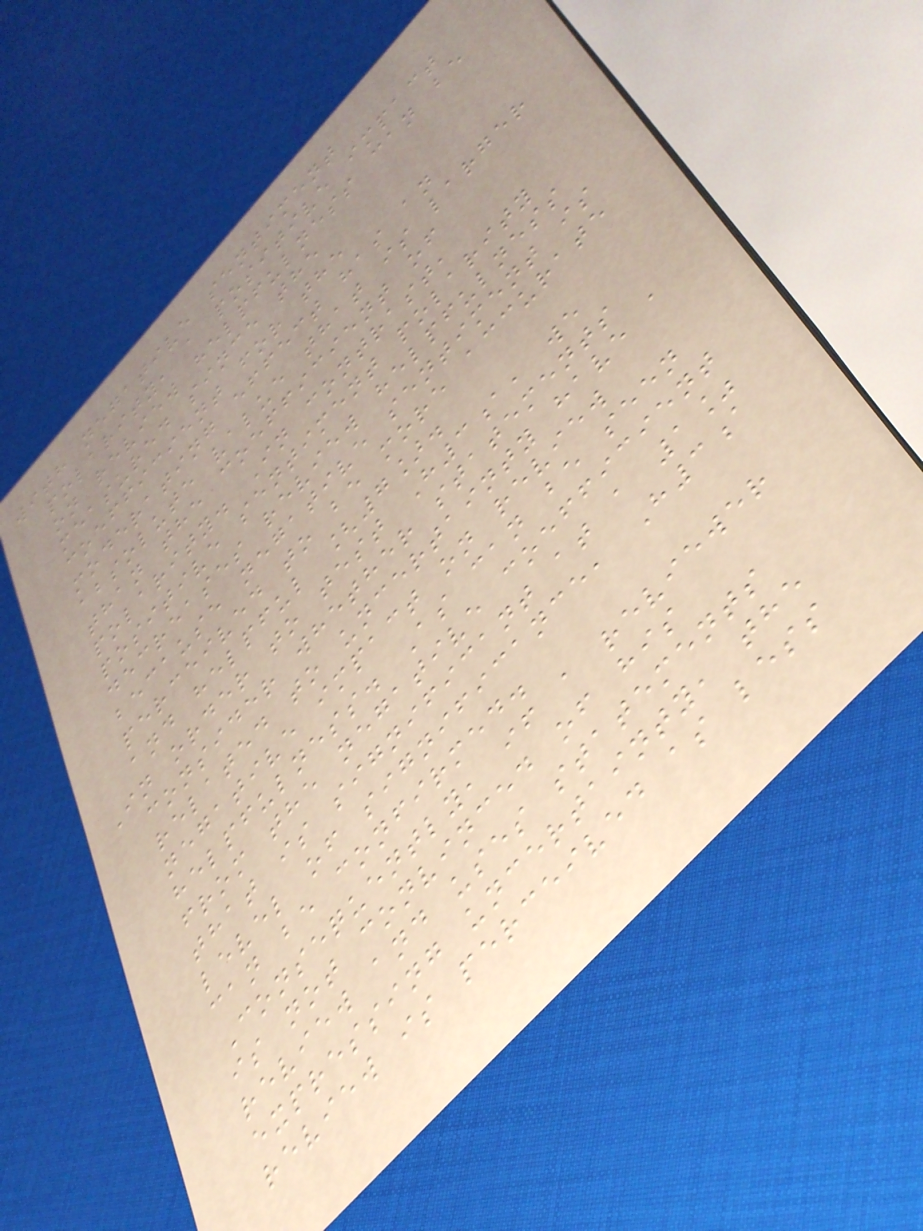with negative sentiment
polarity, a positive impact
on review helpfulness can be
measured since the
coefficient for the
moderating effect has an
absolute value that is larger
than the coefficient of
polarity. In contrast,
positive sentiment polarity
decreases review helpfulness
because negative sentiment is
perceived to be more accurate
and helpful [7].
In order to test H3a, we
consider whether statements
related to uncertainty have a
negative impact on review
helpfulness. As can be seen
from the negative coefficient
that is significant at a 1%
level of significance, H3a
can be confirmed.
Consequently, if a reviewer
is not convinced of his
review and uses statements
expressing uncertainty, the
review is perceived as less
